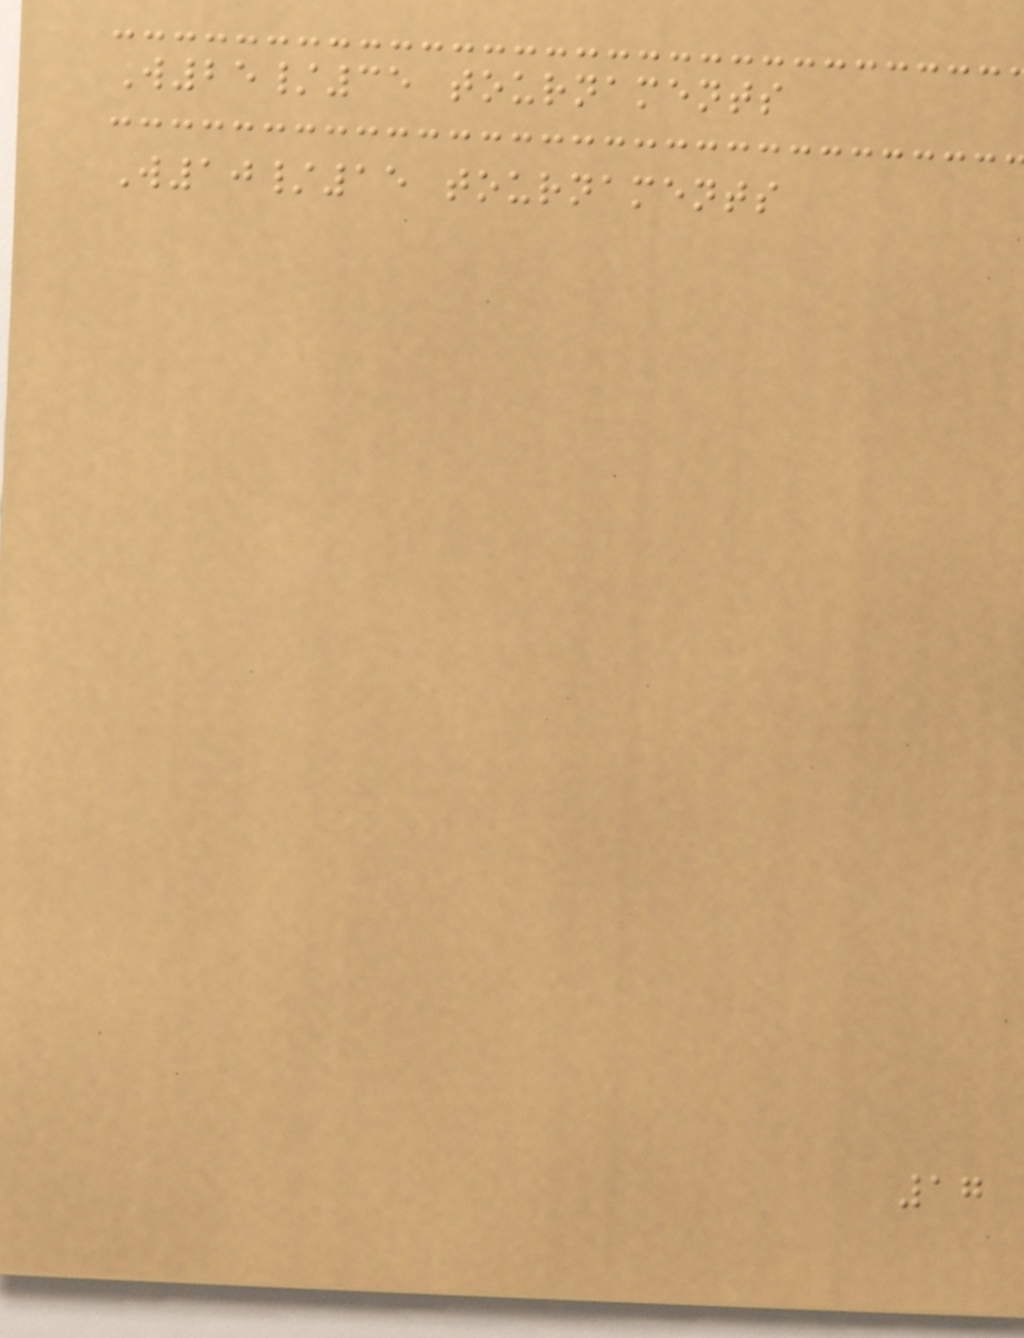W25/35 tournaments
W10/15 tournaments
17
